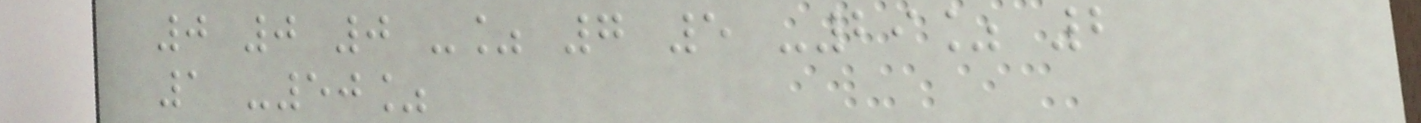0 0 0 -% 7 5 -29% 2
1 -50%
